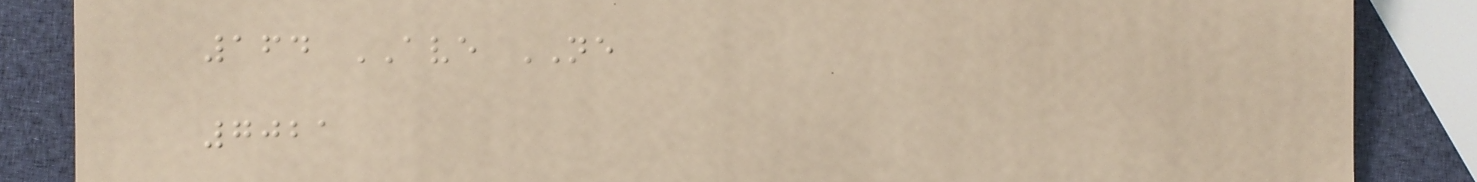164 AVE NE
7021
